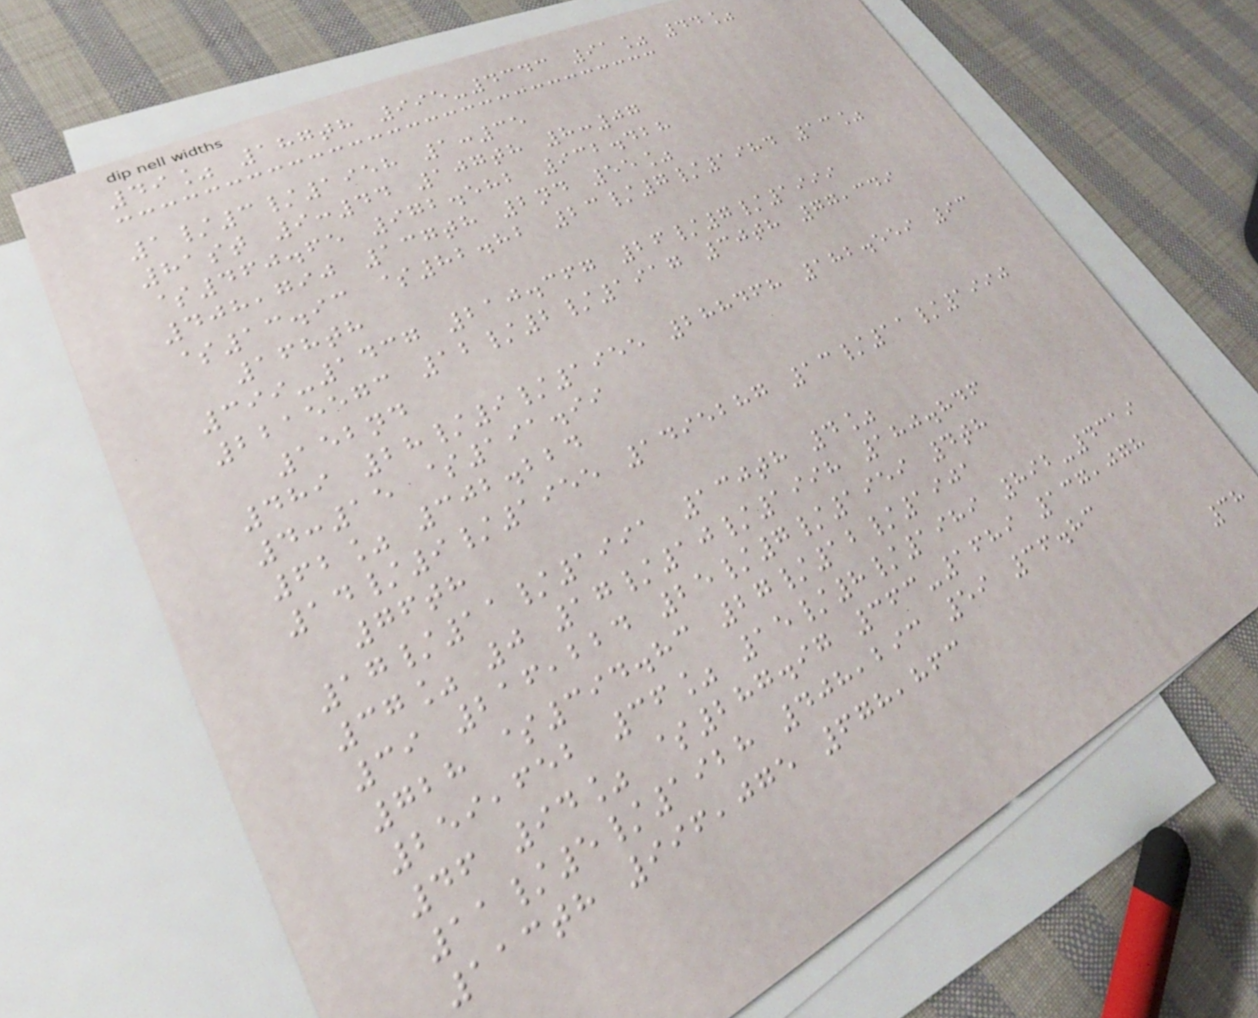49% 187th 995-4343 91% 44%
1/3/1958 1:35
81st 9:44 107th 8:07
$460.65 972.582 932.428
408,790 137th 2nd 55%
$13.93 $82.82 23/7/1984 13%
168th
399-1437 210.367 26/7/1999
2215573 12/2/1917 30th 77,349
152nd
489 28/9/1955 288468 182.559 93
4:15 $191.99
62% 302.224
14/9/1955 1495287 13/11/1990
76th
17/11/1991 130th 4%
37% 0 17/10/1998 180.846
39 216,224 25/7/1959 4th
728 $394.83 27/12/1901
259,652 36% 15/8/1989 892-4319
46 94% $287.97 363-1689 137,078
11/5/1928 408,293 59 36.83
113th 996,075 678,863
38
